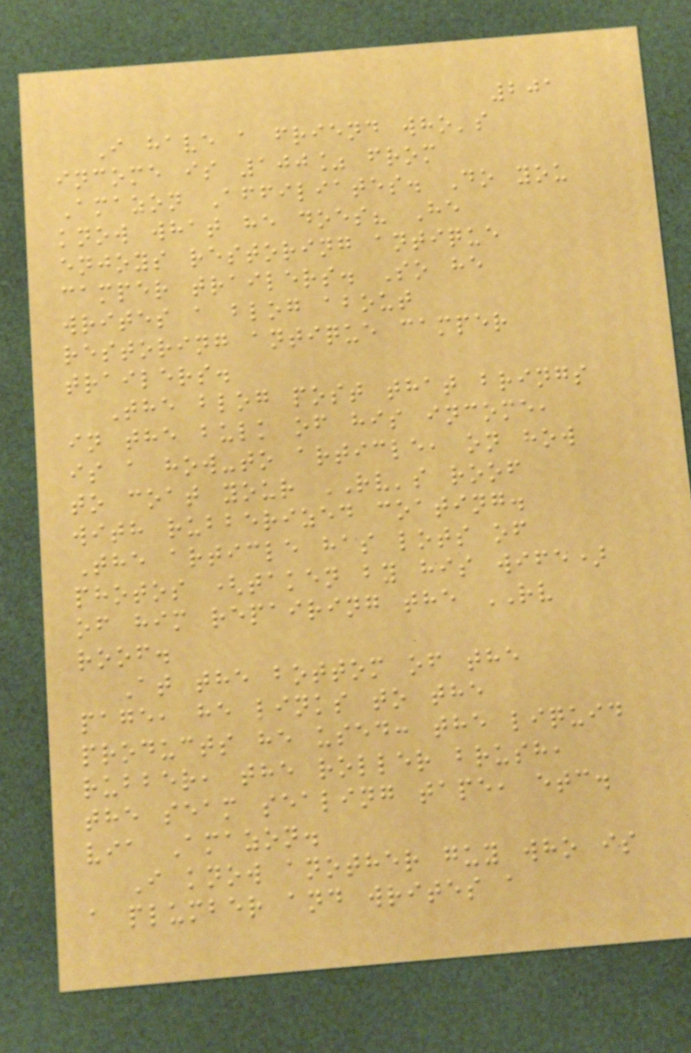201
I have a friend who's
income is 100% from
Amazon Affiliates. Do you
know what he does? He
enjoys restoring antique
camper trailers. So he
writes a blog about
restoring antique camper
trailers.
The blog post that brings
in the bulk of his income,
is a how-to article, on how
to coat your RV's roof
with rubberized coating.
The article has lots of
photos (taken by his wife)
of him repairing the RV
roof.
At the bottom of the
page, he links to the
products he used: the liquid
rubber, the roller brush,
the seam sealing tape, etc.
via Amazon.
I know another guy who is
a plumber and writes a
